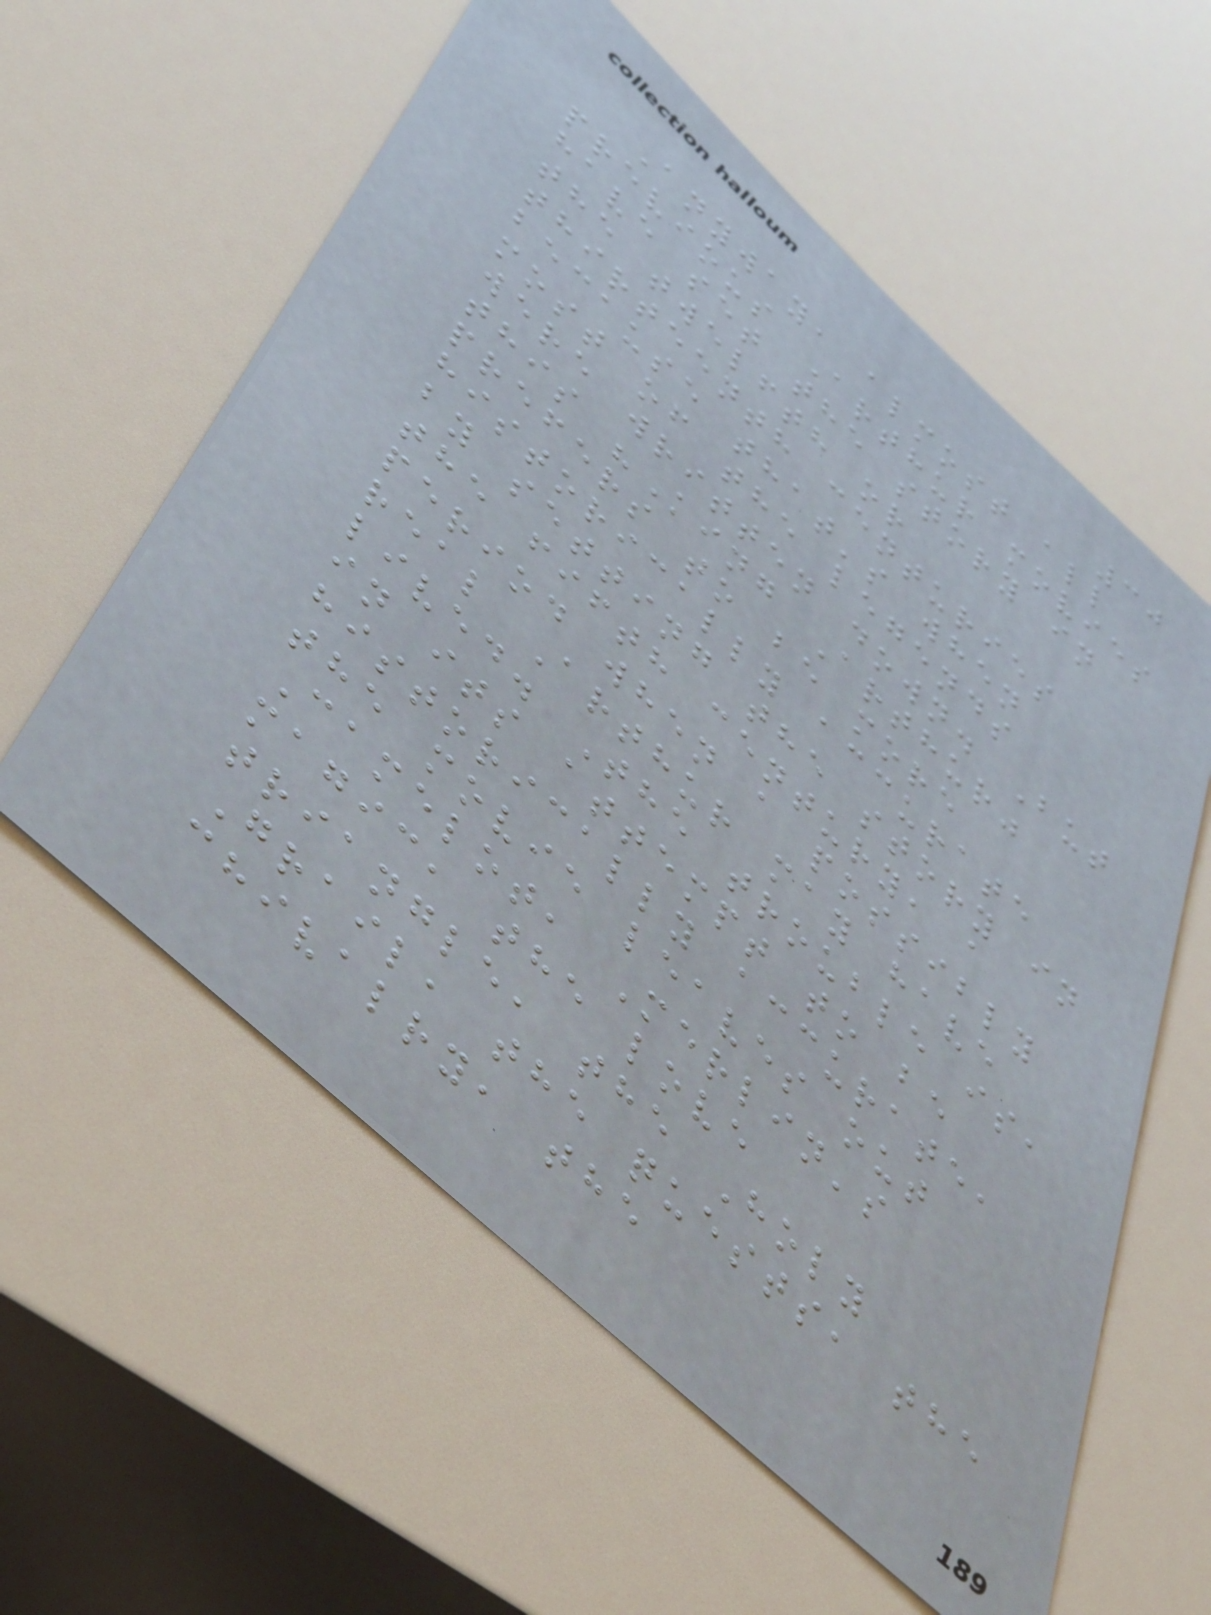30
Anyway, almost all
previous Arthur movies
have set the story in
the twelfth or
thirteenth centuries
because that's when
most of the legends
were written down. But
this "King Arthur"
prefers to be more
historically accurate
by setting the story in
the fifth century, a
period when a possibly
real Arthur may have
lived. The trouble is,
in its attempt to be
historically accurate,
the movie leaves out
Camelot, Merlin's
magic, the love
triangle, the Holy
Grail, the quests, the
chivalry, the
